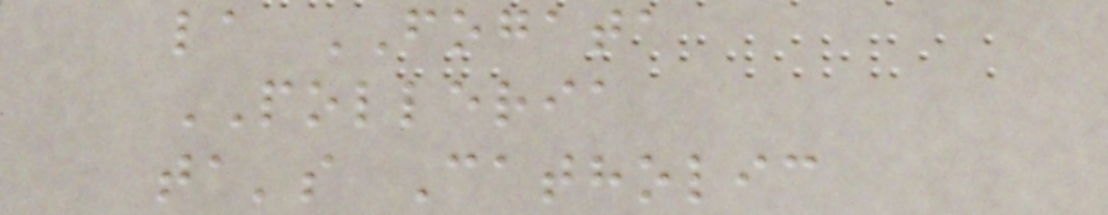la FOGATA
POLLERIA
ta's Catholic
